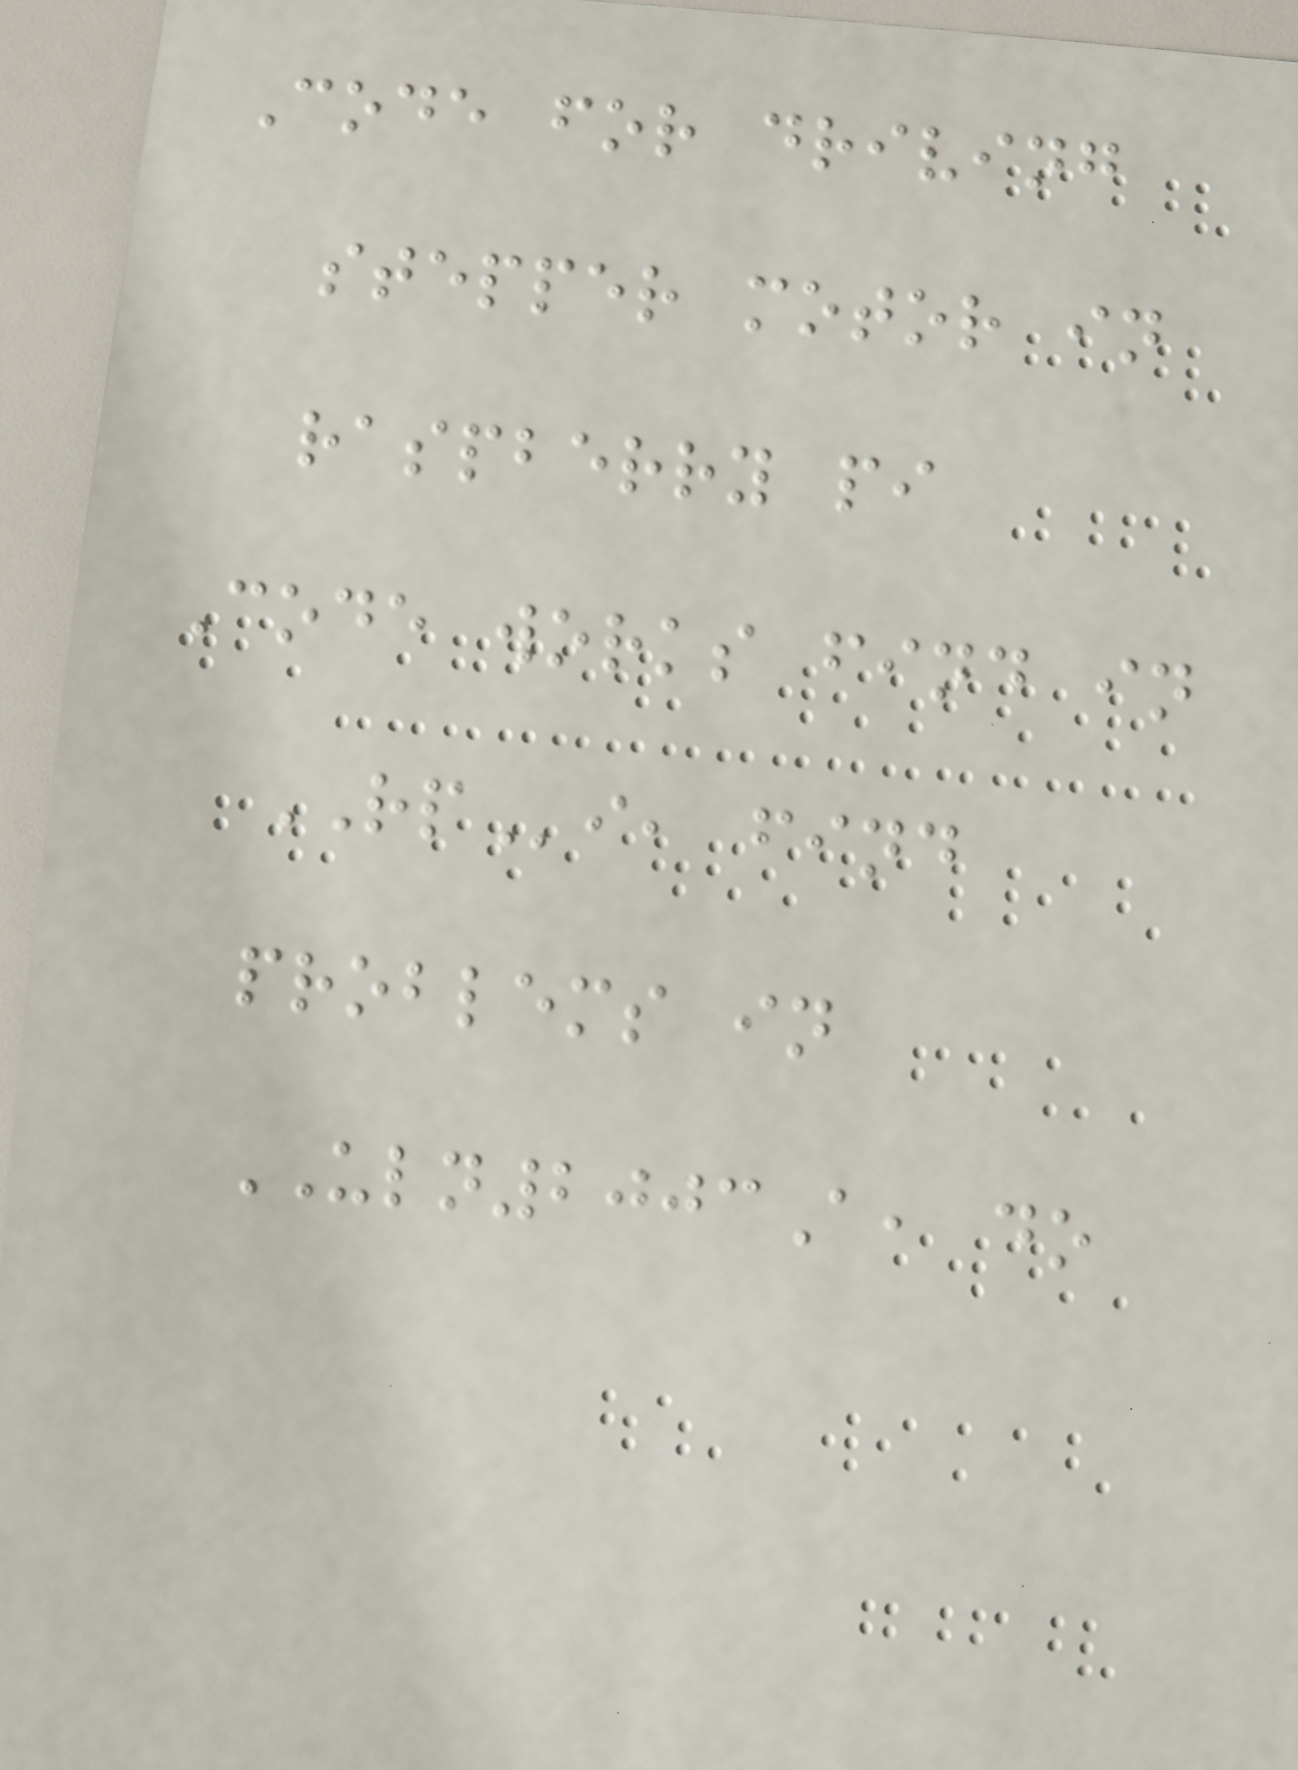Code for driving
stepper motor in
raspberry pi
Code works find in
RPi, find
problems in
ULN2003A, do
